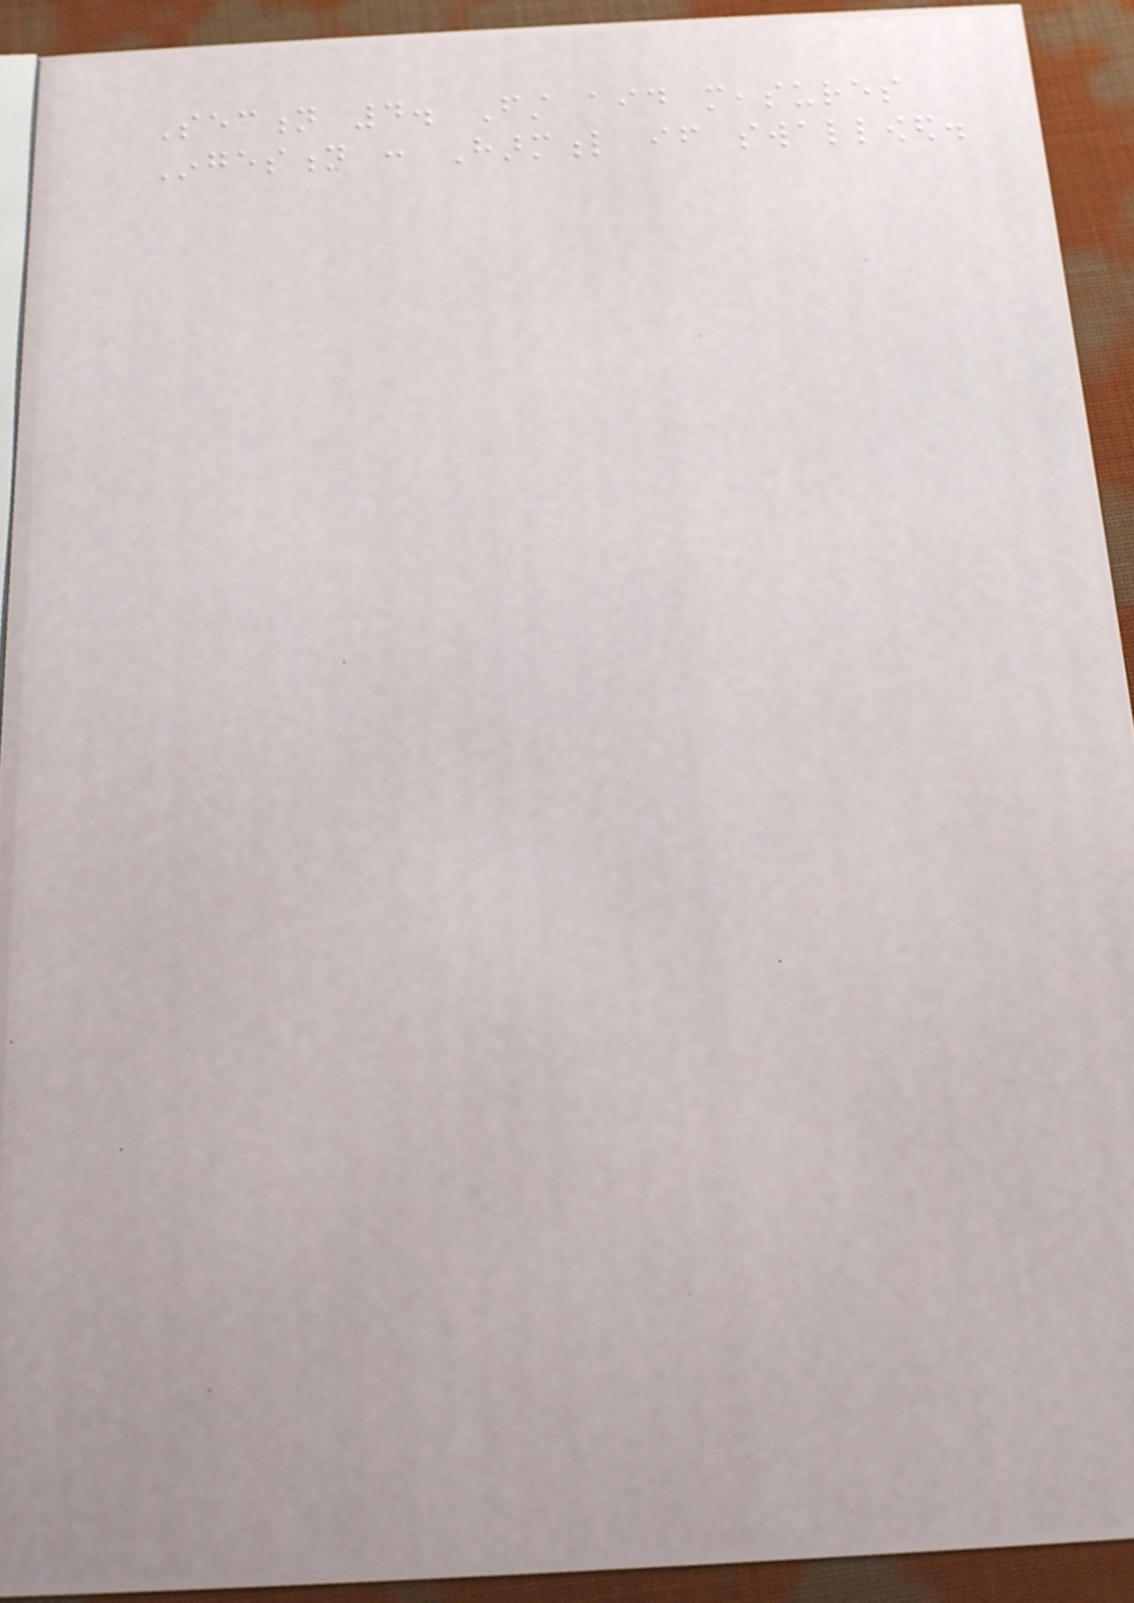Section 4. First aid measures
Ingestion : Harmful if swallowed.
